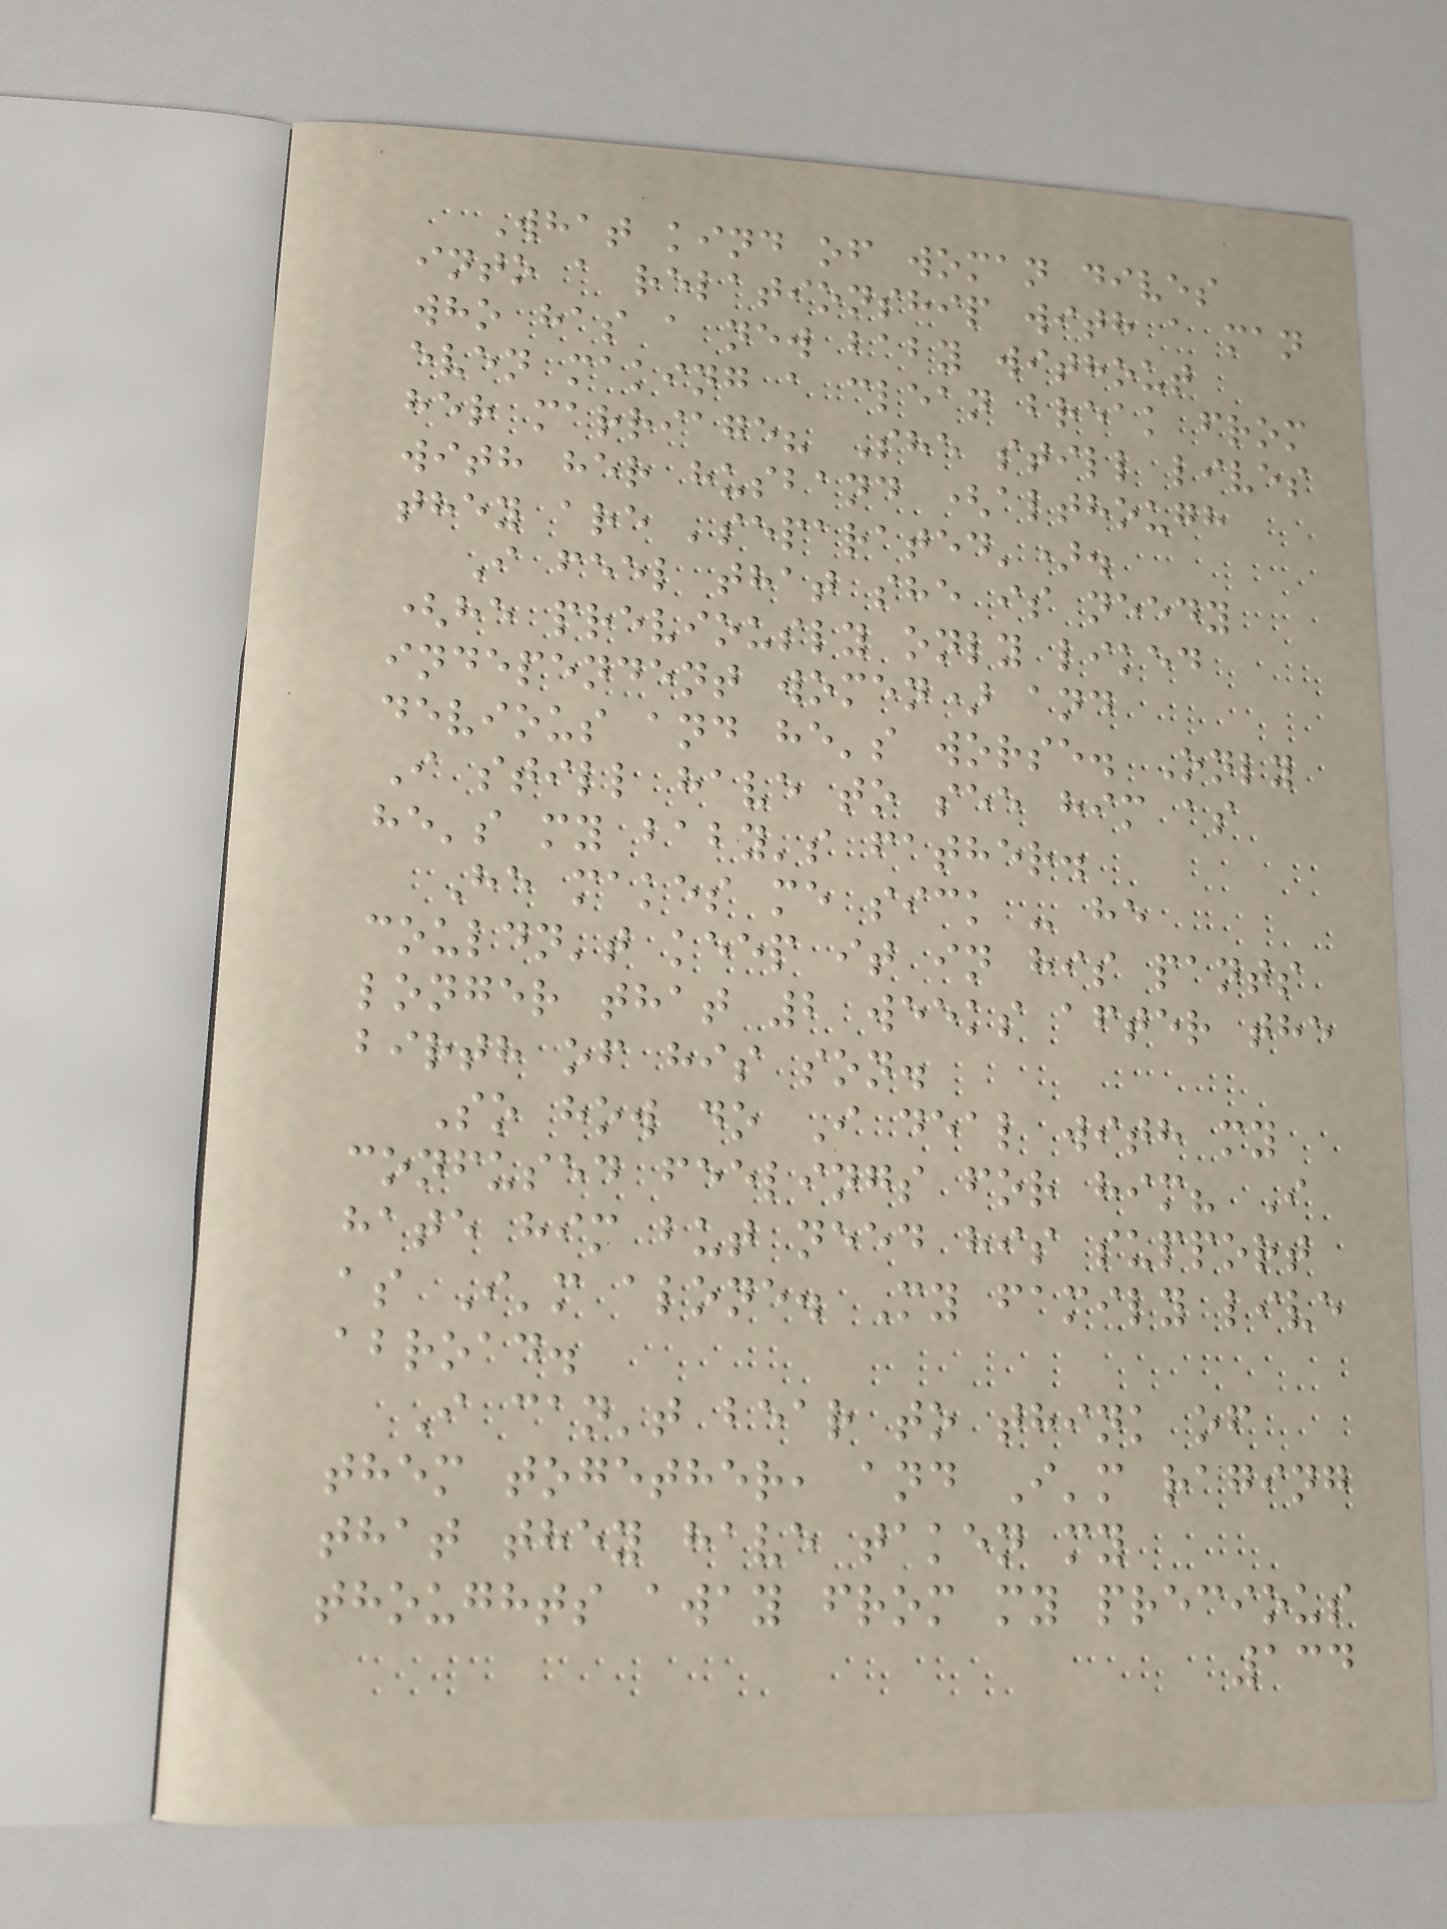What kind of woman dives
into a relationship with a man
who has a new baby without
even making a clean break from
her marriage? She still lives
with her husband (although
they are 'separated').
I feel that she is needy
(he previously only liked
independent women) and
devious and he's worse. Only
I still have to see him as
he's my baby's father.
He makes me sick - he
couldn't keep it in his pants
longer that 2 weeks after the
birth of his son.
So how do I deal with my
confused feelings for him? I
hate him but need his support
as I'm alone. My family live
abroad.
I can't bear to think of
them together, and I'm raging
that they have taken my
thoughts away from my precious
134
